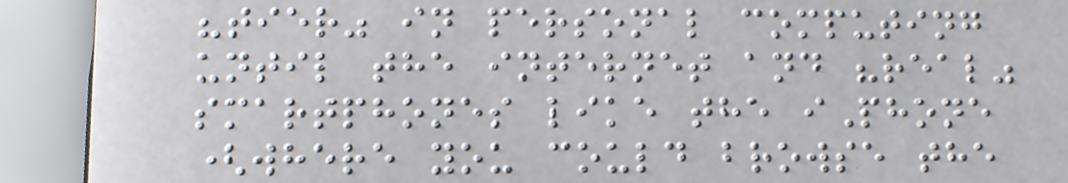"tier" in personal computing
until the internet and "real"
smartphones like the iPhone
(where you could browse the
